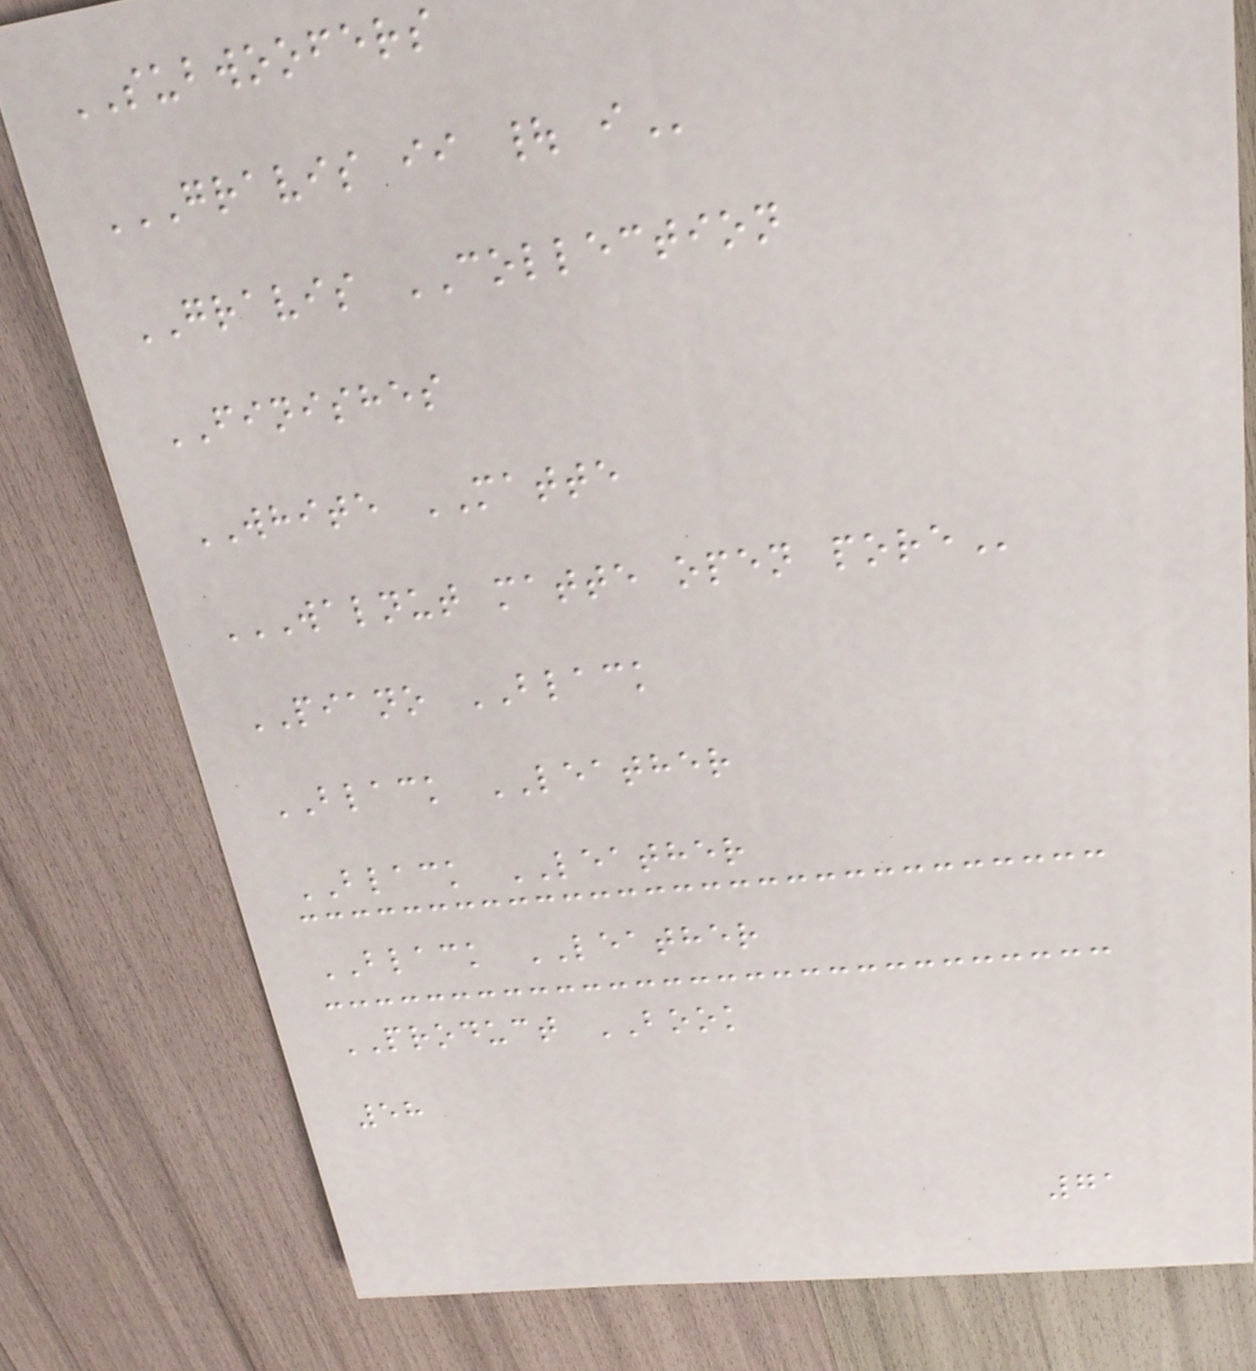SUBWOOFERS
GRAVIS II | I
GRAVIS COLLECTION
FINISHES
WHITE MATTE
WALNUT MATTE OPEN PORE
PIANO BLACK
BLACK LEATHER
BLACK LEATHER
BLACK LEATHER
PRODUCT BOOK
58
71
